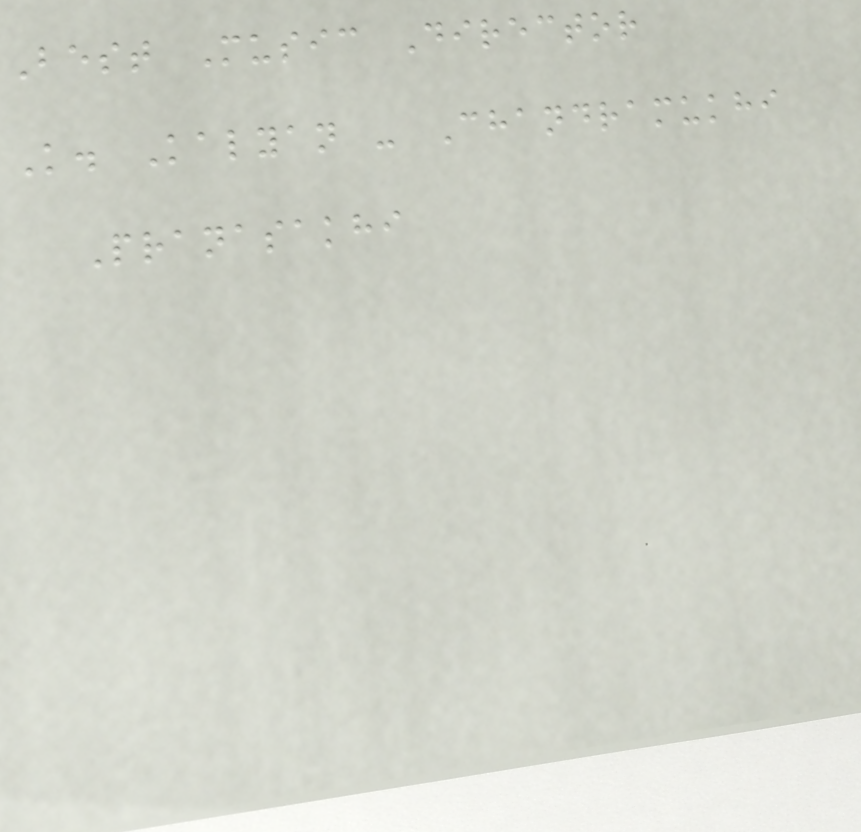Best Music Director
K. Kalyan - Chandramukhi
Pranasakhi
